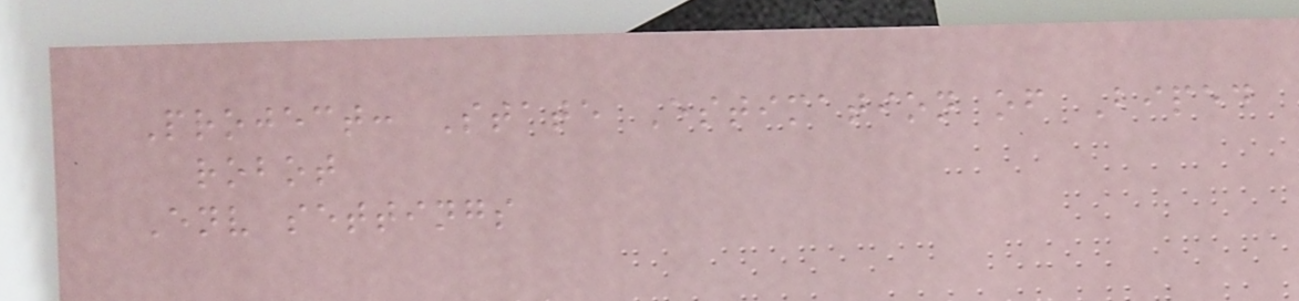Project: State Estimation of Biped
robot
Env settings
